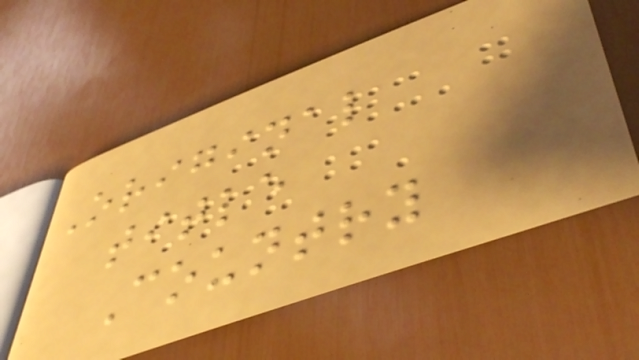Original
title
Country
